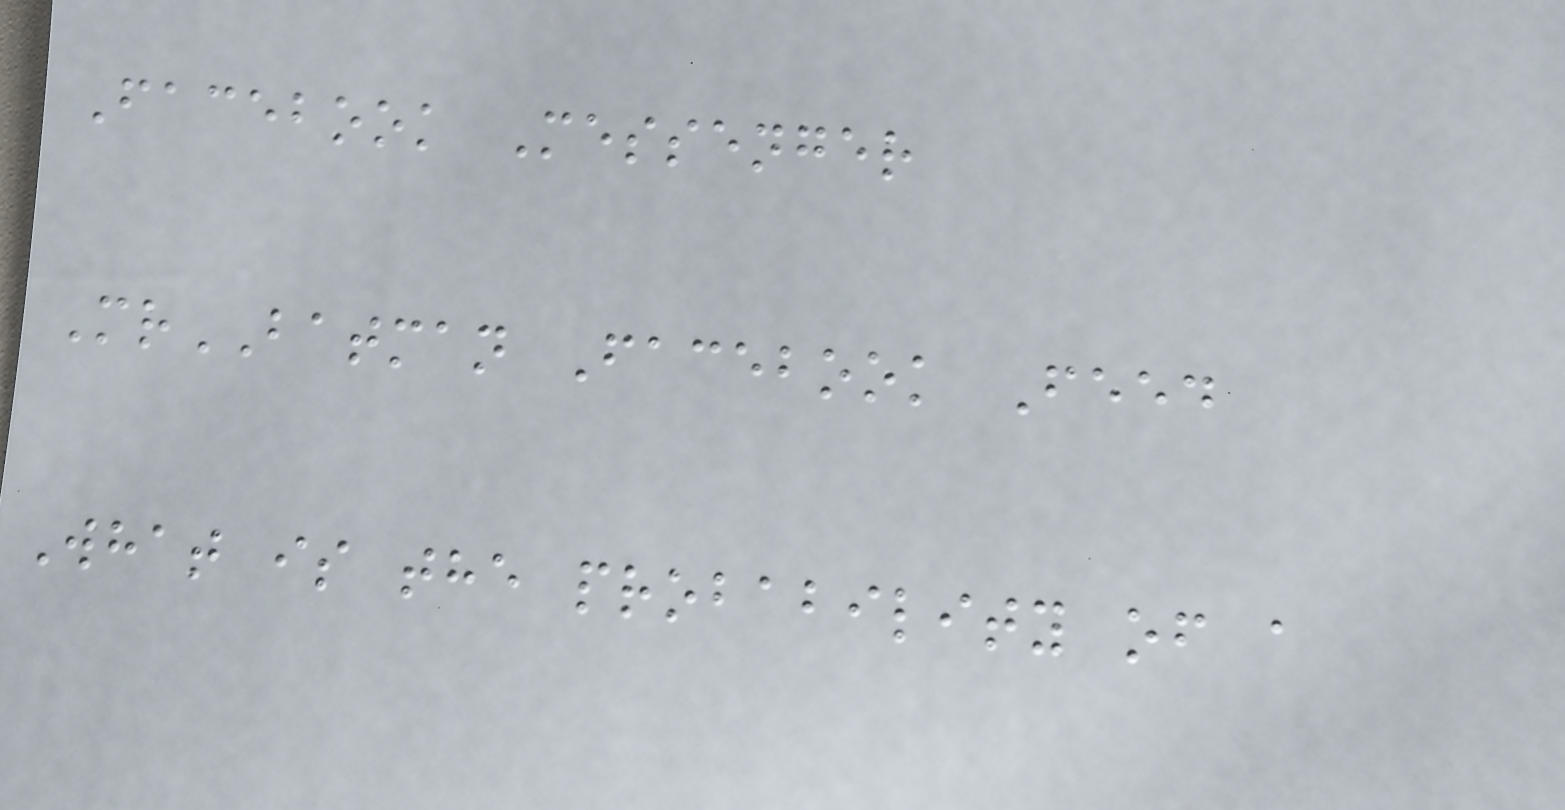Facebook Messenger
MrBATMAN Facebook Feed
What is the probability of a
